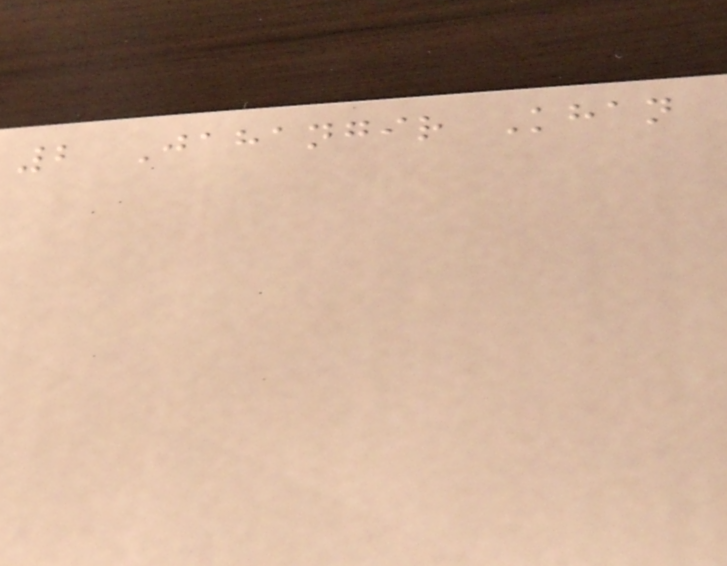2 Jahangir Khan
